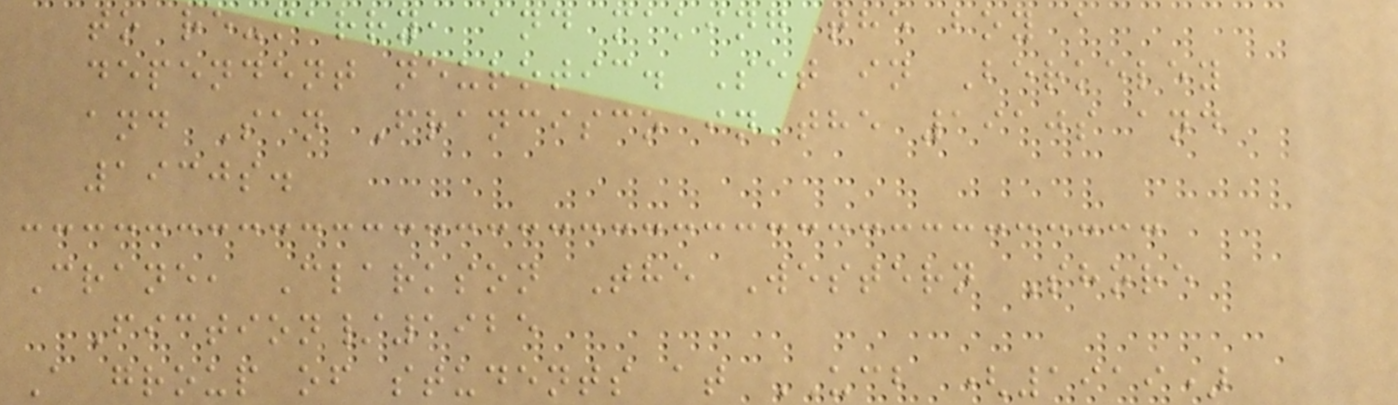to re-marry, and making the boy a
dependent neurotic. Set in Berkeley
and San Francisco in the 1910s and
1930s.
Crane, Clarkson The Western Shore
Fiction/1925
A group of students at UCB (1919)
